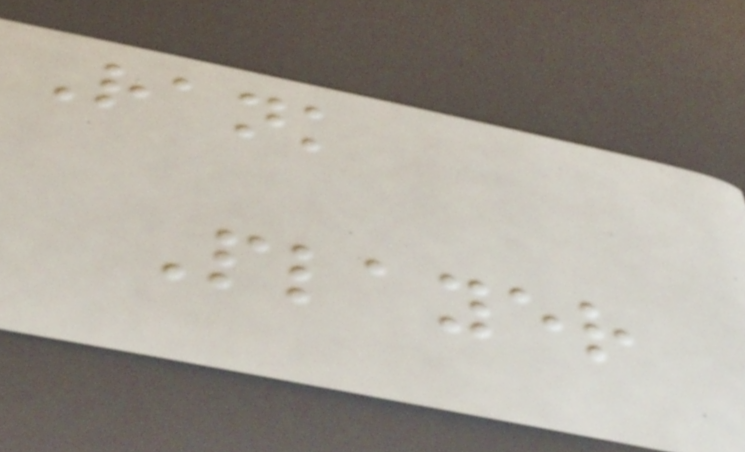Rank
Player
